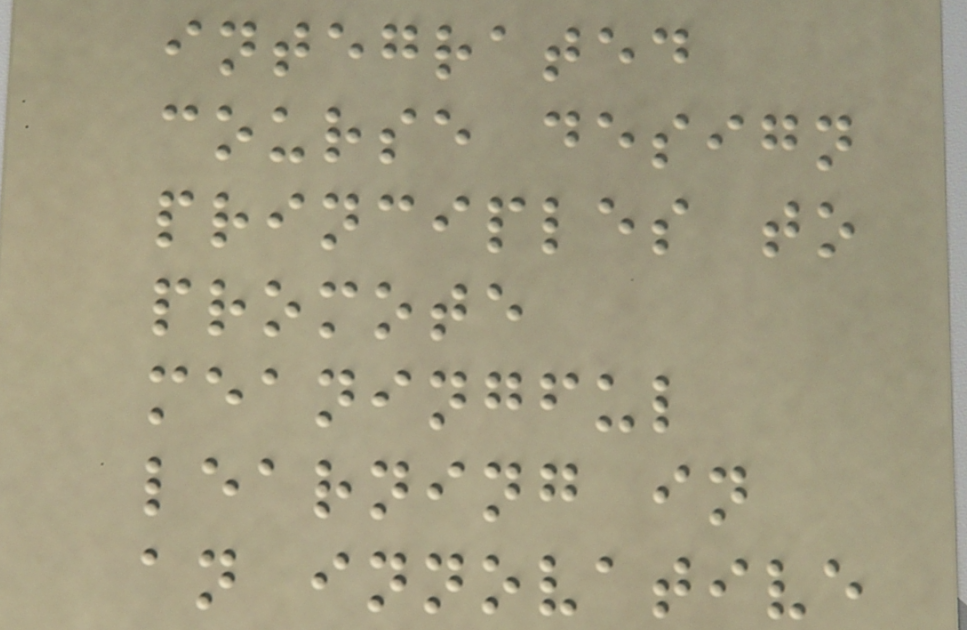integrated
course design
principles to
promote
meaningful
learning in
an innovative
